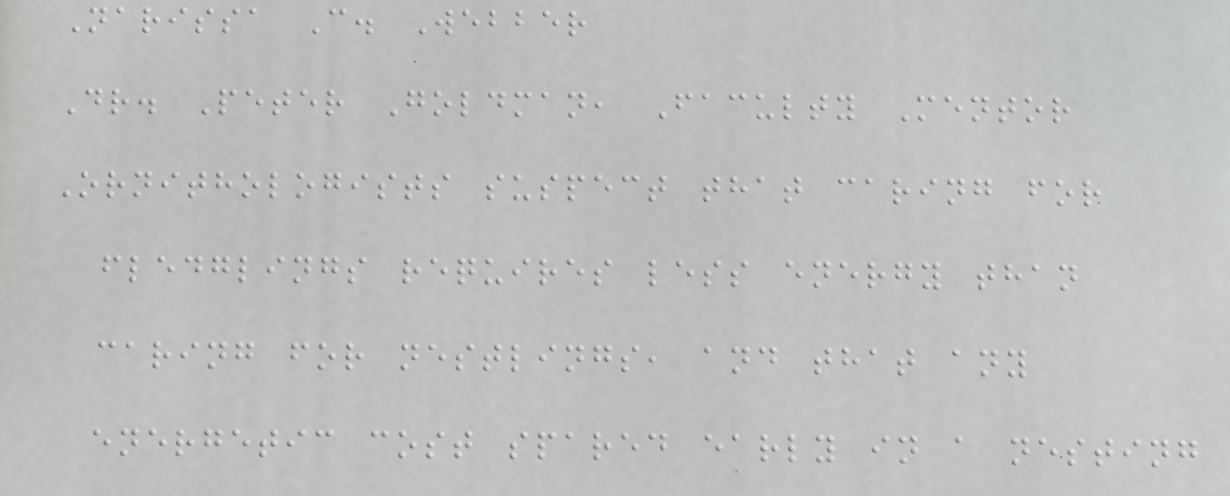Narissa C. Webber
Dr. Peter Goldman, Faculty Mentor
Ornithologists suspect that caring for
fledglings requires less energy than
caring for nestlings, and that any
energetic cost spared early in a nesting
